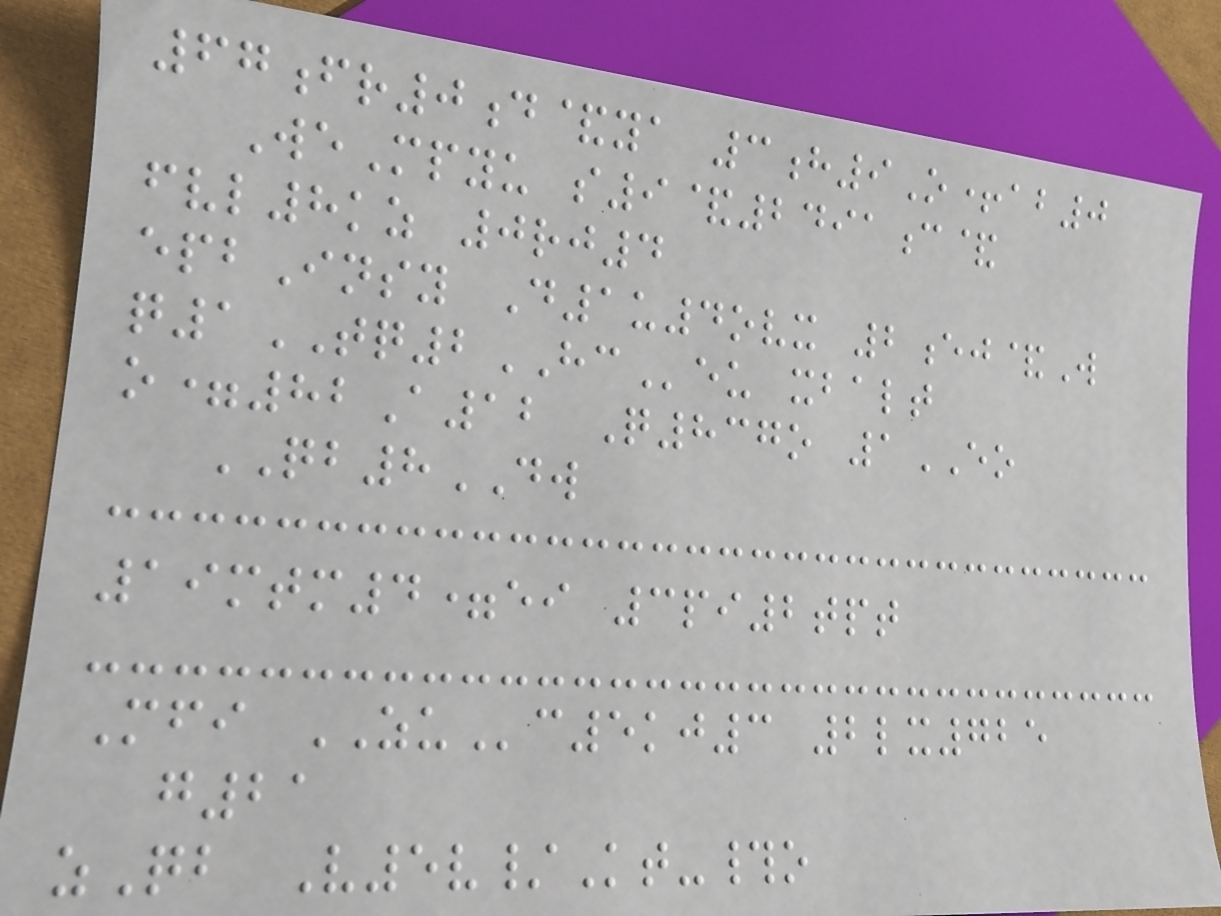67fr0d&ya 3h9O+ab0
WeMpyu s9&2491c&
fvl8kz 0rj4
epbInsy D1u4ovx 2ej&W
q1TQ2HCeu xbalt
o=82A12 Q837o 1EO
QB8DW
19mtm4=ei 3pi2tpt
Mfi ZUc5kj3 2lx725
g21
zQb V5v/Kt-#o
